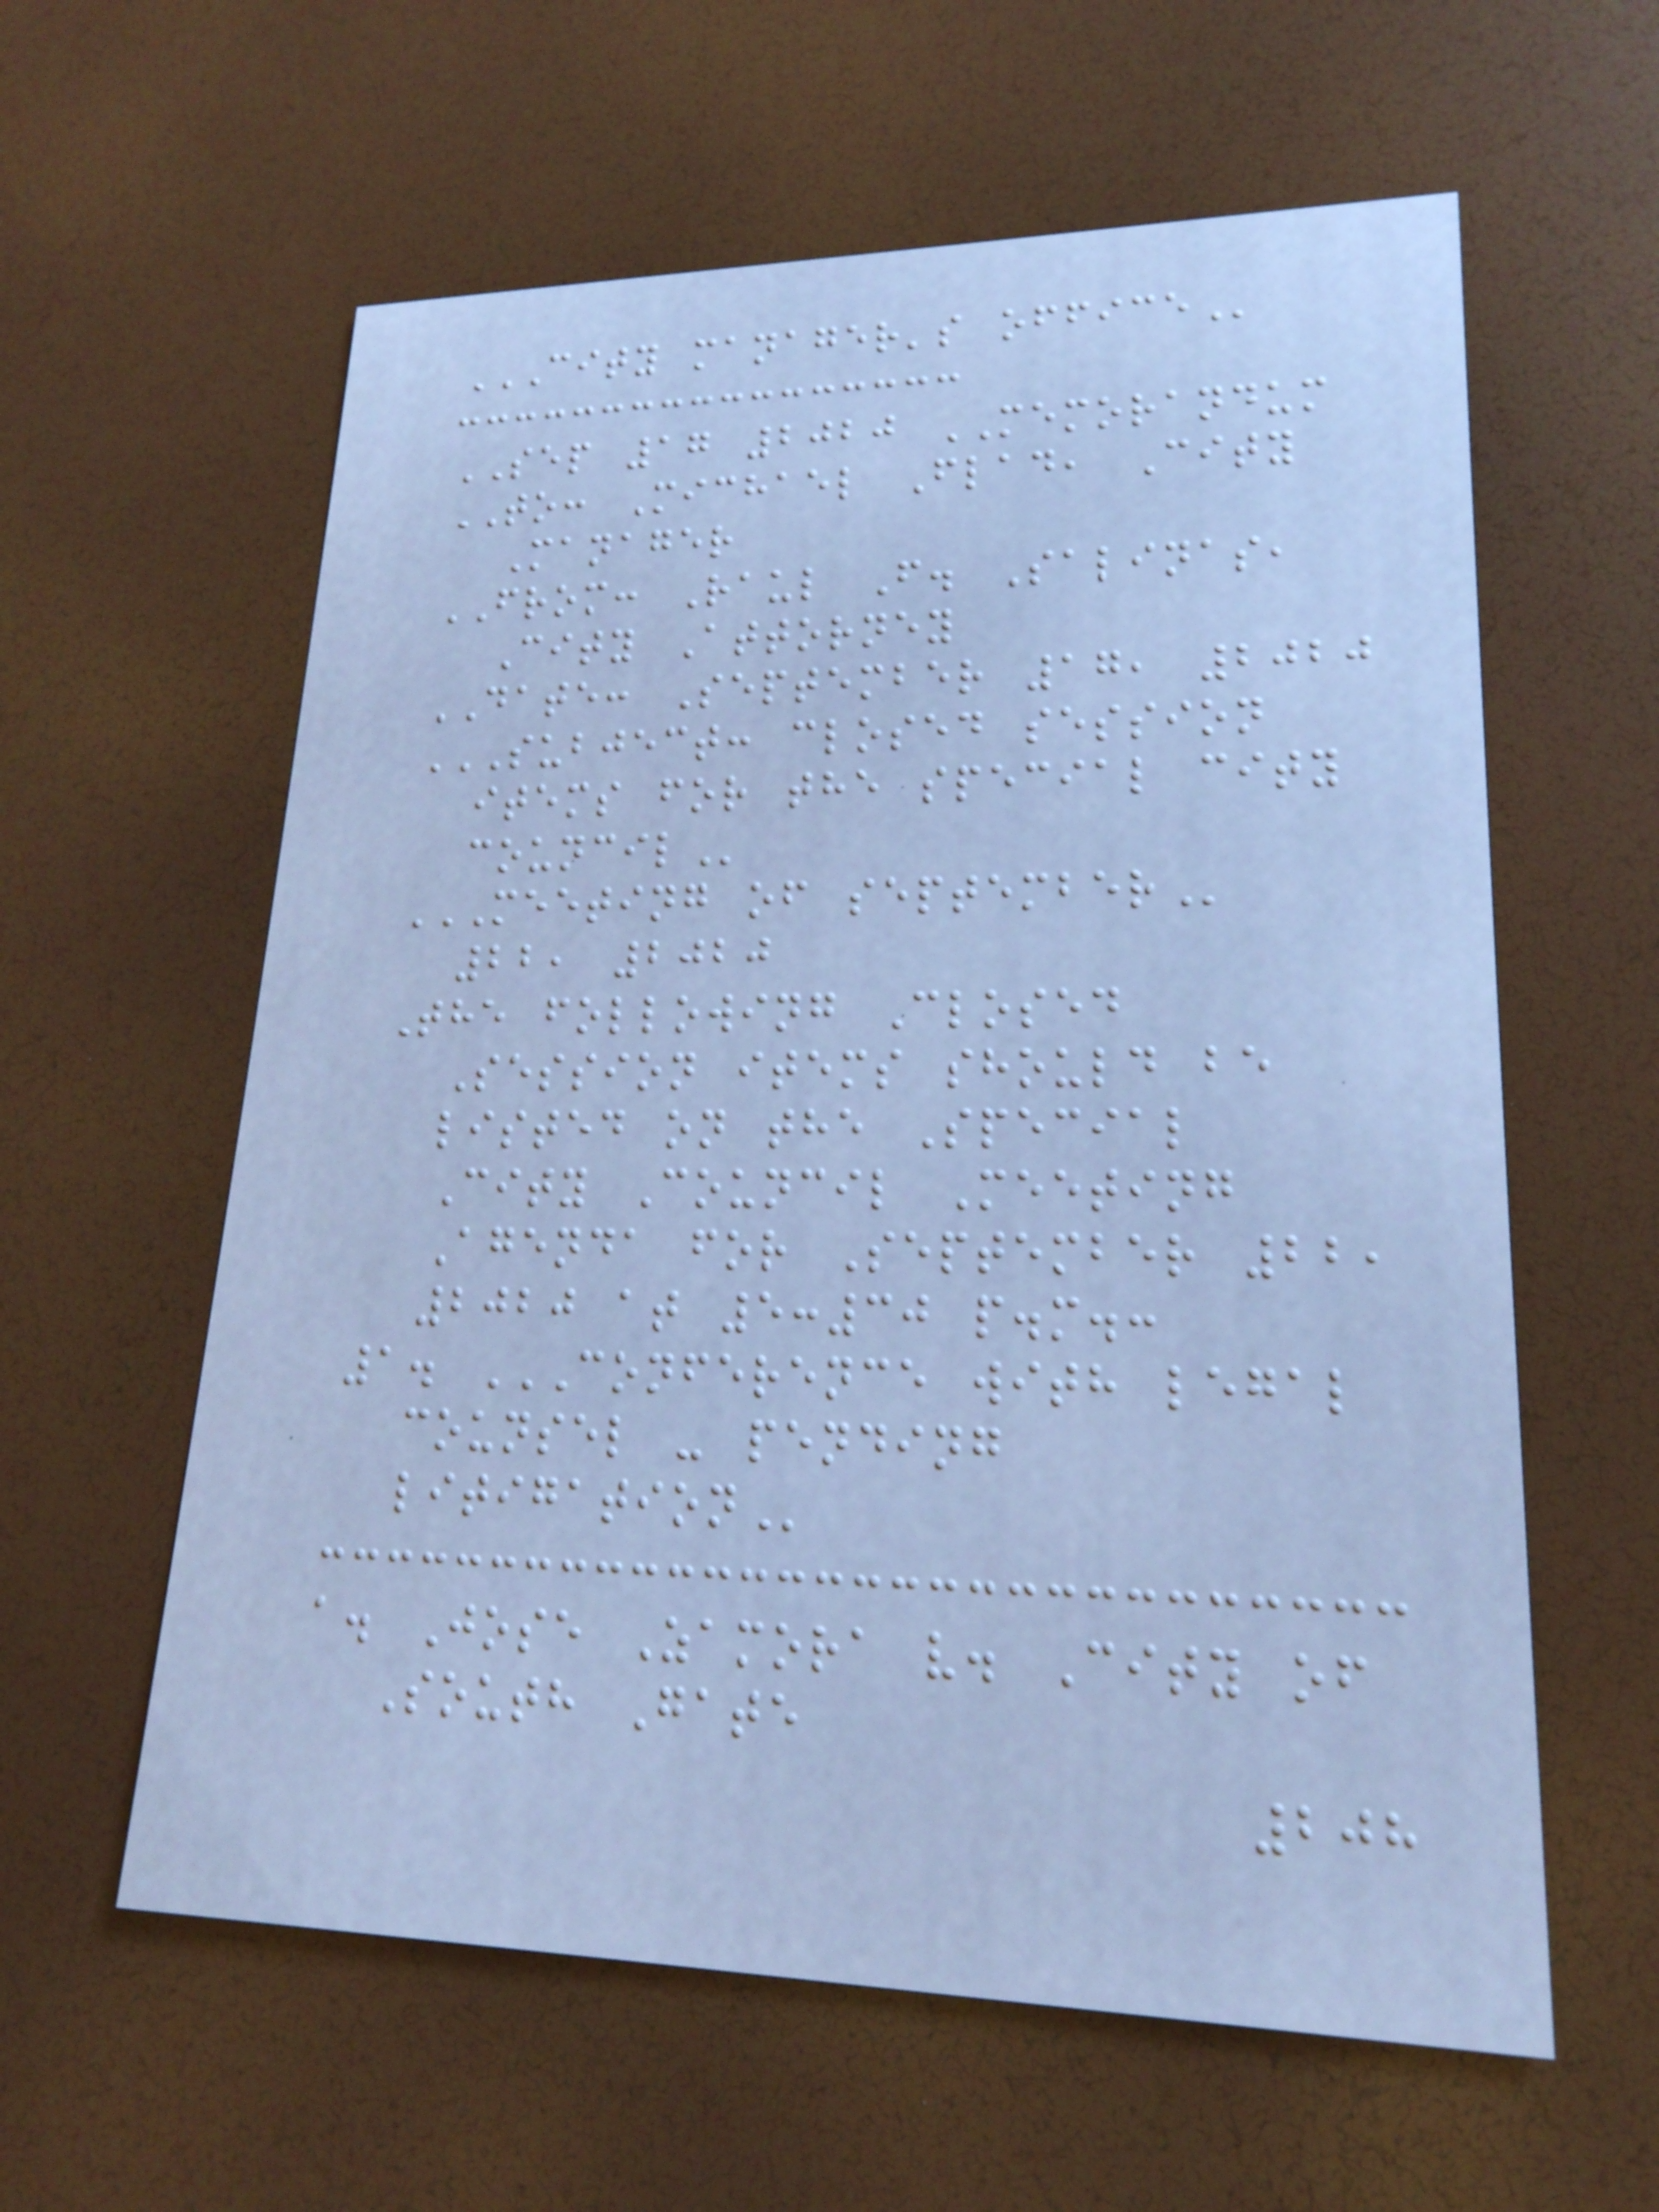CITY MANAGER'S OFFICE
SEP 17 2020 MEMORANDUM
TO: Michael Flad, City
Manager
FROM: Raul F. Salinas,
City Attorney
DATE: September 17, 2020
SUBJECT: CLOSED SESSION
ITEMS FOR THE SPECIAL CITY
COUNCIL
MEETING OF SEPTEMBER
22, 2020
The following Closed
Session items should be
listed on the Special
City Council Meeting
Agenda for September 22,
2020 at 5:30 p.m.:
1. CONFERENCE WITH LEGAL
COUNSEL - PENDING
LITIGATION
a. Jose Zamora v. City of
South Gate
208
